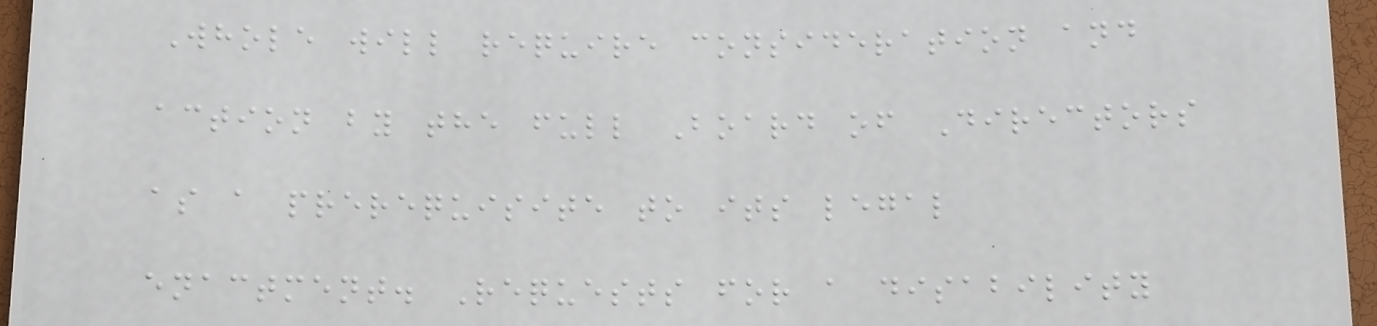Whole will require consideration and
action by the full Board of Directors
as a prerequisite to its legal
enactment. Requests for a disability
